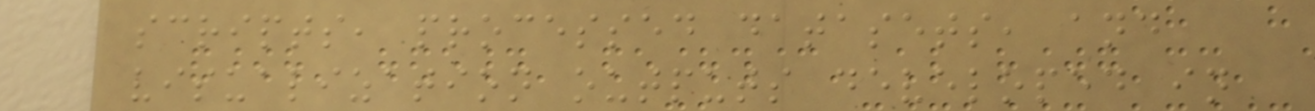scripts, processed datasets, and
visualization outputs developed in
